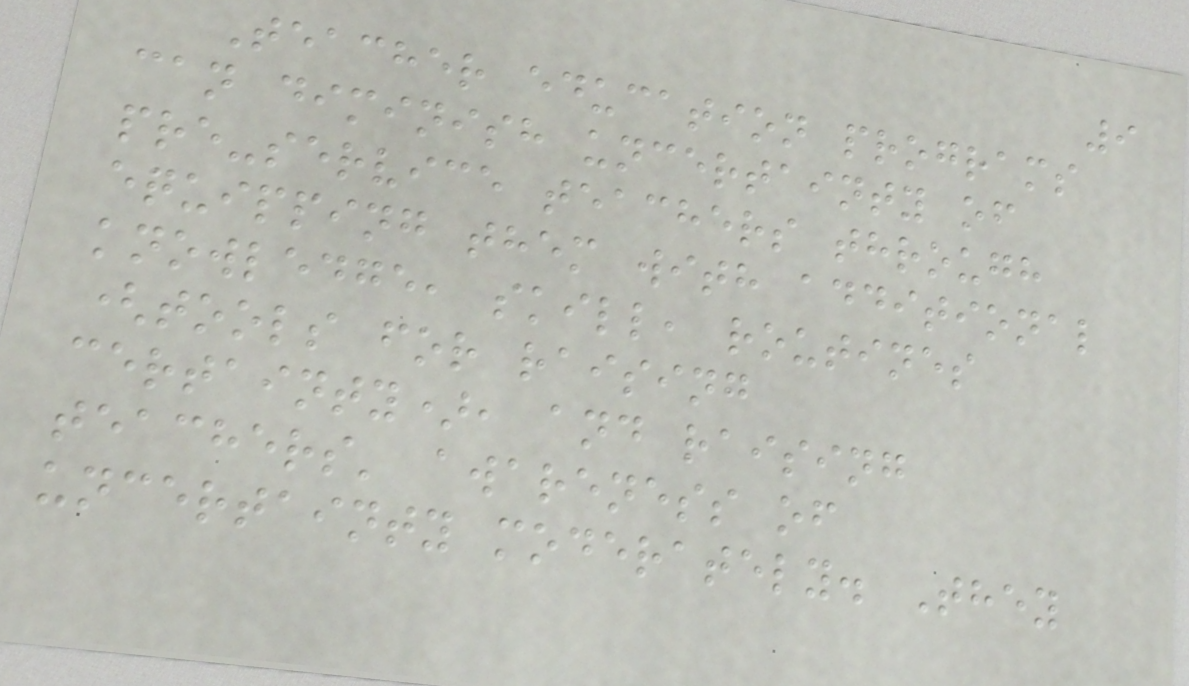9
Teacher education programs
can diminish uncertainty of
pre-service teachers through
equipping them with additional
knowledge, skill, routines
(tools for raising
certainty), and raising
teachers' awareness of
uncertainty moderately. They
